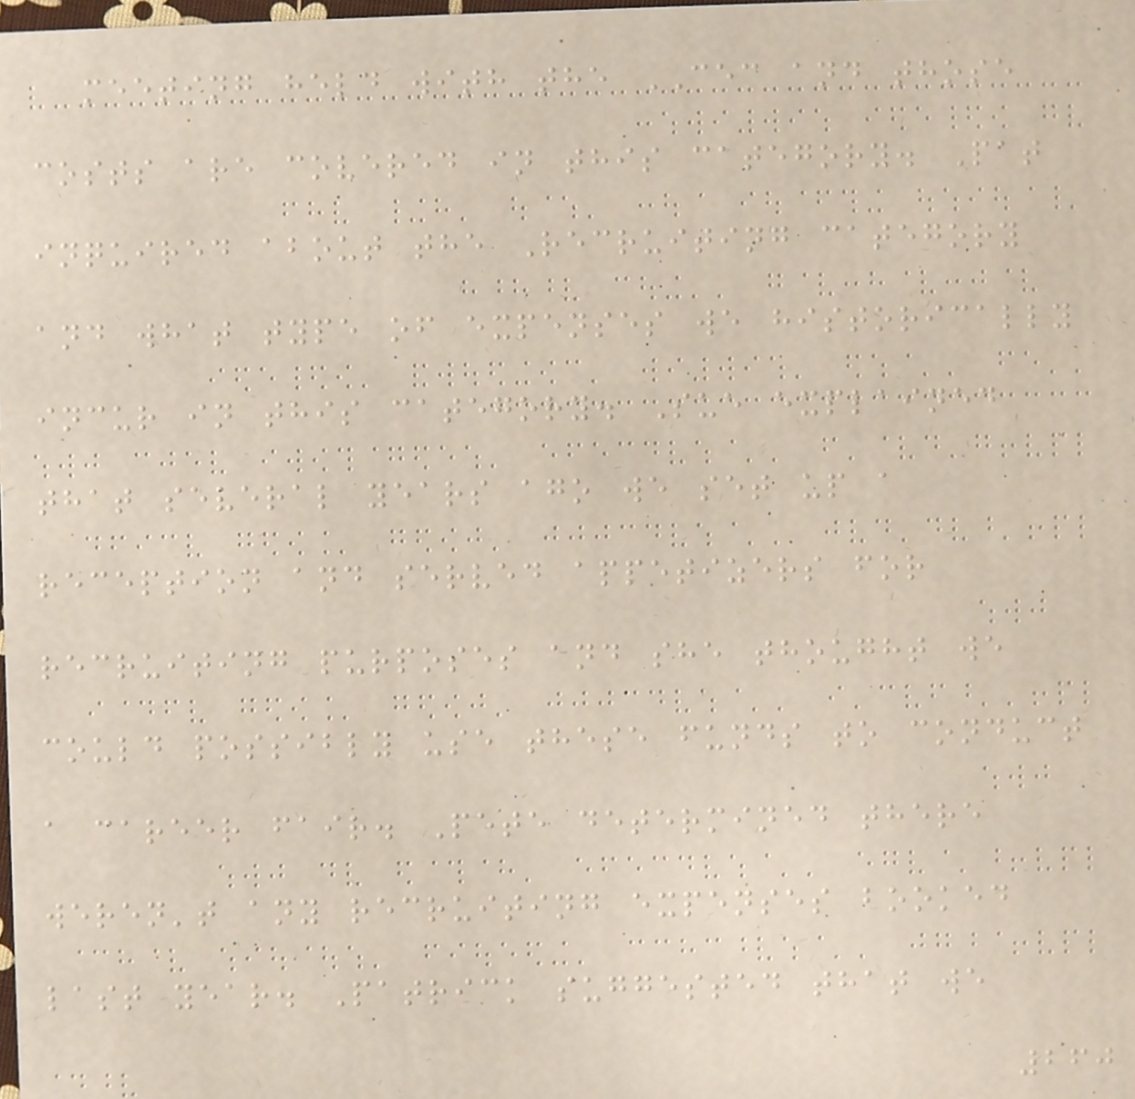meeting held with the CEC and those
costs are covered in this category. Pat
inquired about the Recruiting category
and what type of expenses we historically
incur in this category. Sue explained
that several years ago we set up a
reception and served appetizers for
recruiting purposes and she thought we
could possibly use these funds to conduct
a career fair. Pete determined there
weren't any recruiting expenses booked
last year. Patrick suggested that we
260
